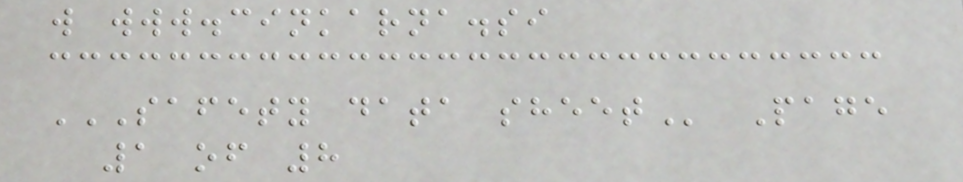w www.cinkarna.si
SAFETY DATA SHEET Page
1 of 8
